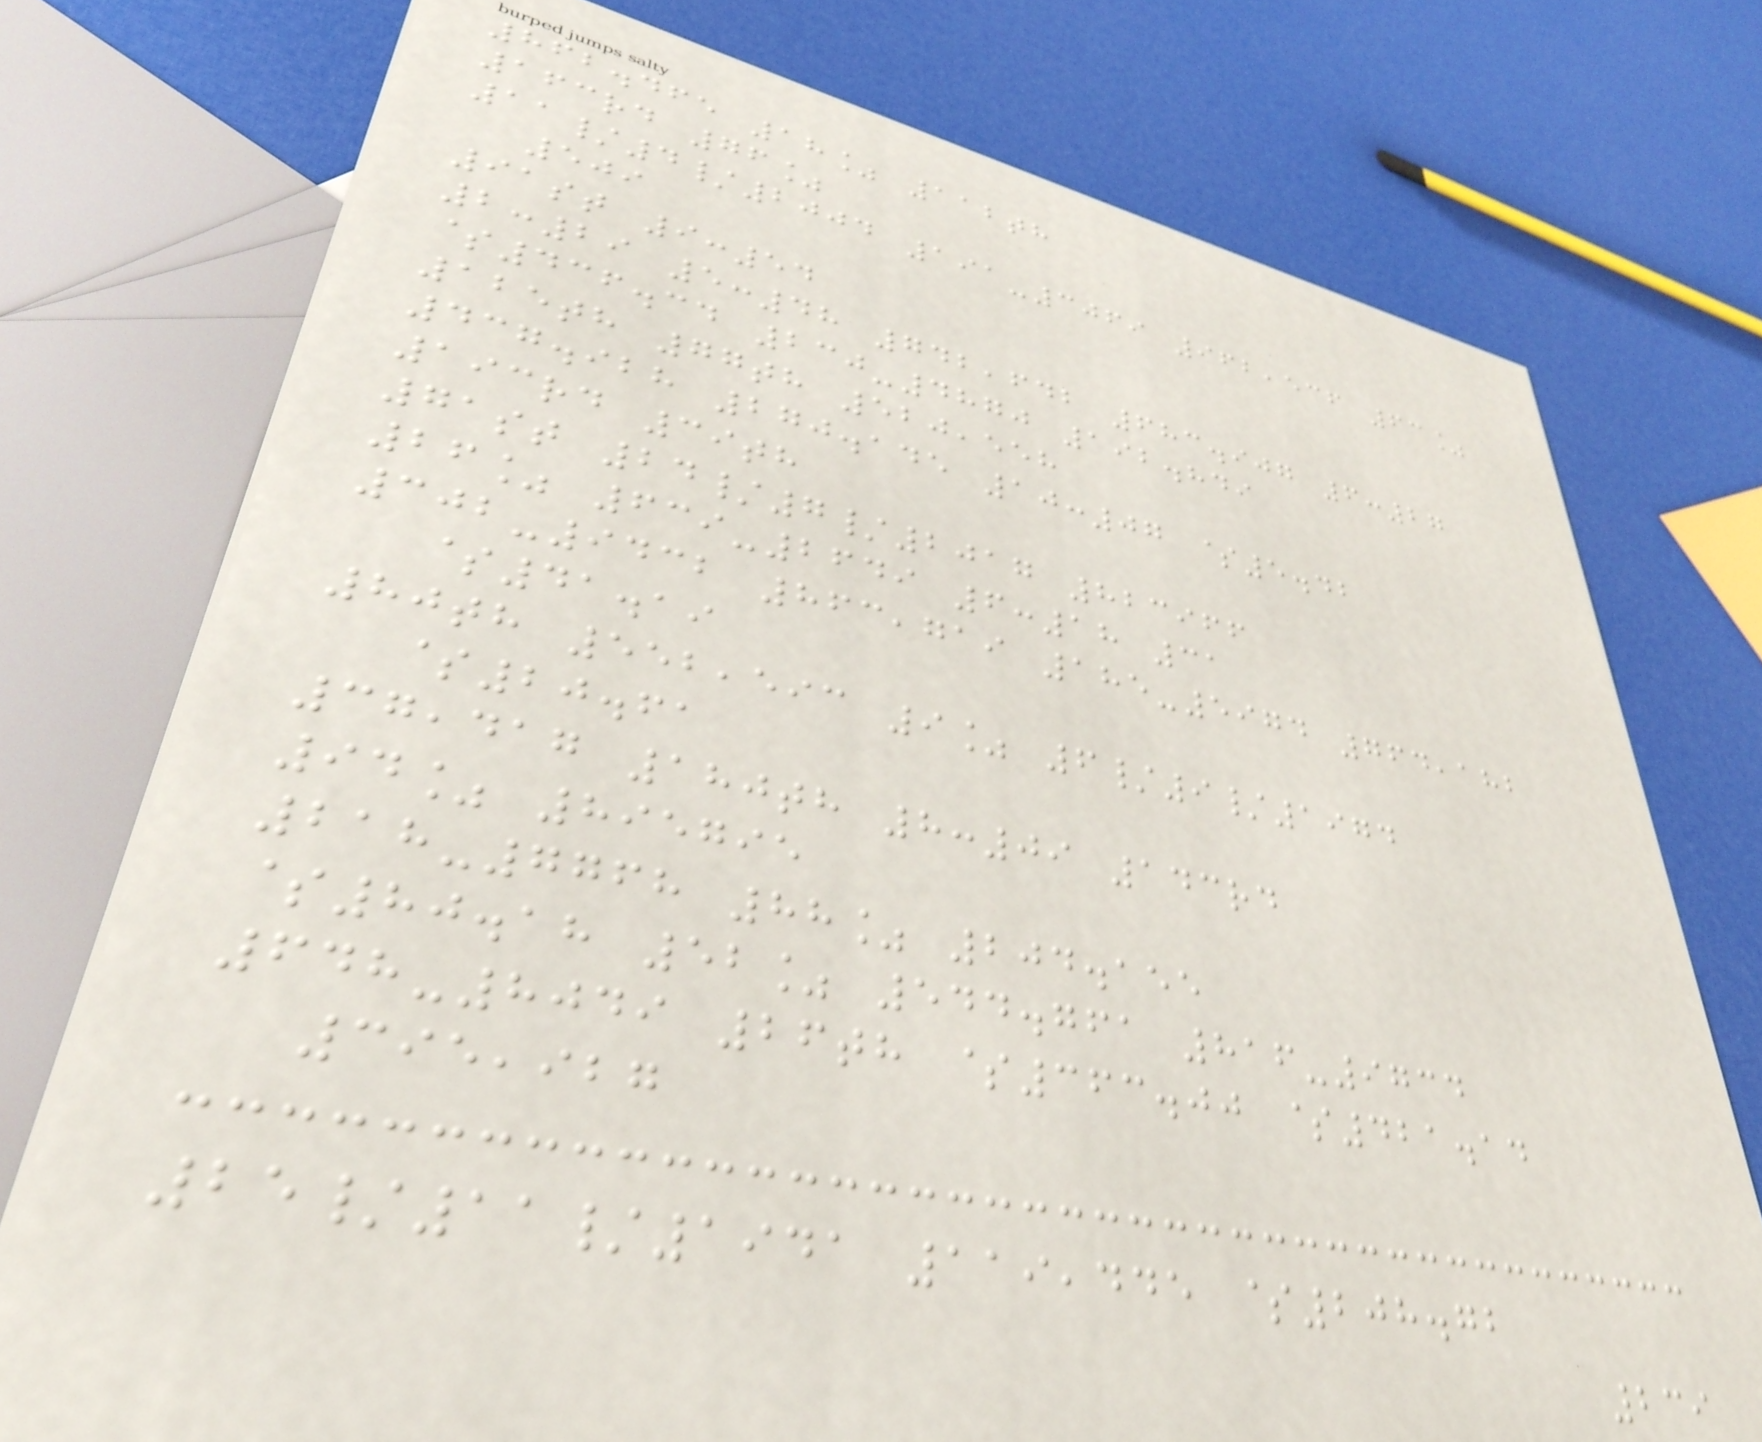862.465 18% 112th
163rd 76%
11/4/2004 191-3069 962,536 63%
509
91st 9:54
2:29 5:48 742,642 683.907 6:27
$436.34 230-4870 192.849
125th 77th 520,558
437.928 270.145 10:07 $5.42
193rd 39th
71st 24/7/2017 823966
26% 639-2649 6:18 31
302-9432 863,719 185-5974 764,182
$41.19
80th 552,593 9% 6/9/1974
$20.61
37,417 180th 8:09 143rd
94% 895795
218-7768 88% 204.155
$80.18 52% 544.761 816-9734
648-8049 26th $363.00 $421.14
395,927
25/11/1941 119,445 $208.72
239
